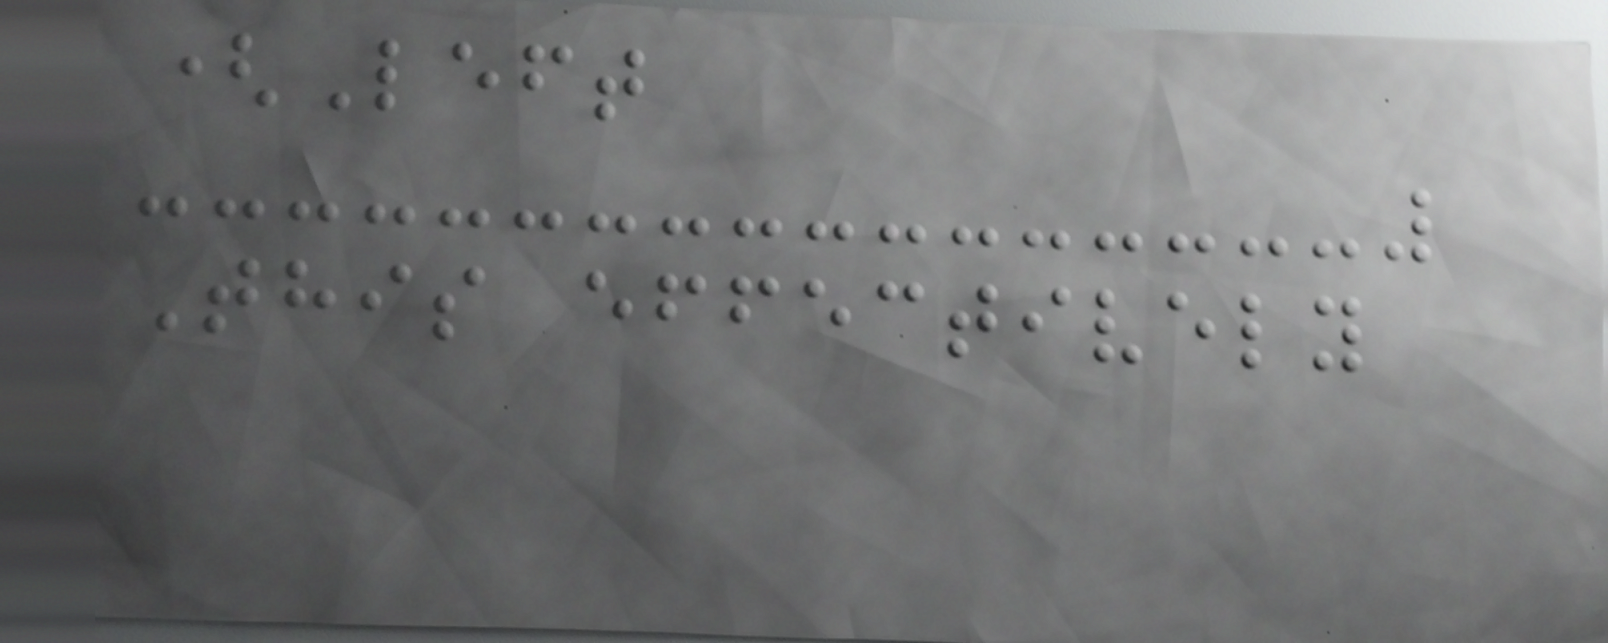(Left
This effectively
